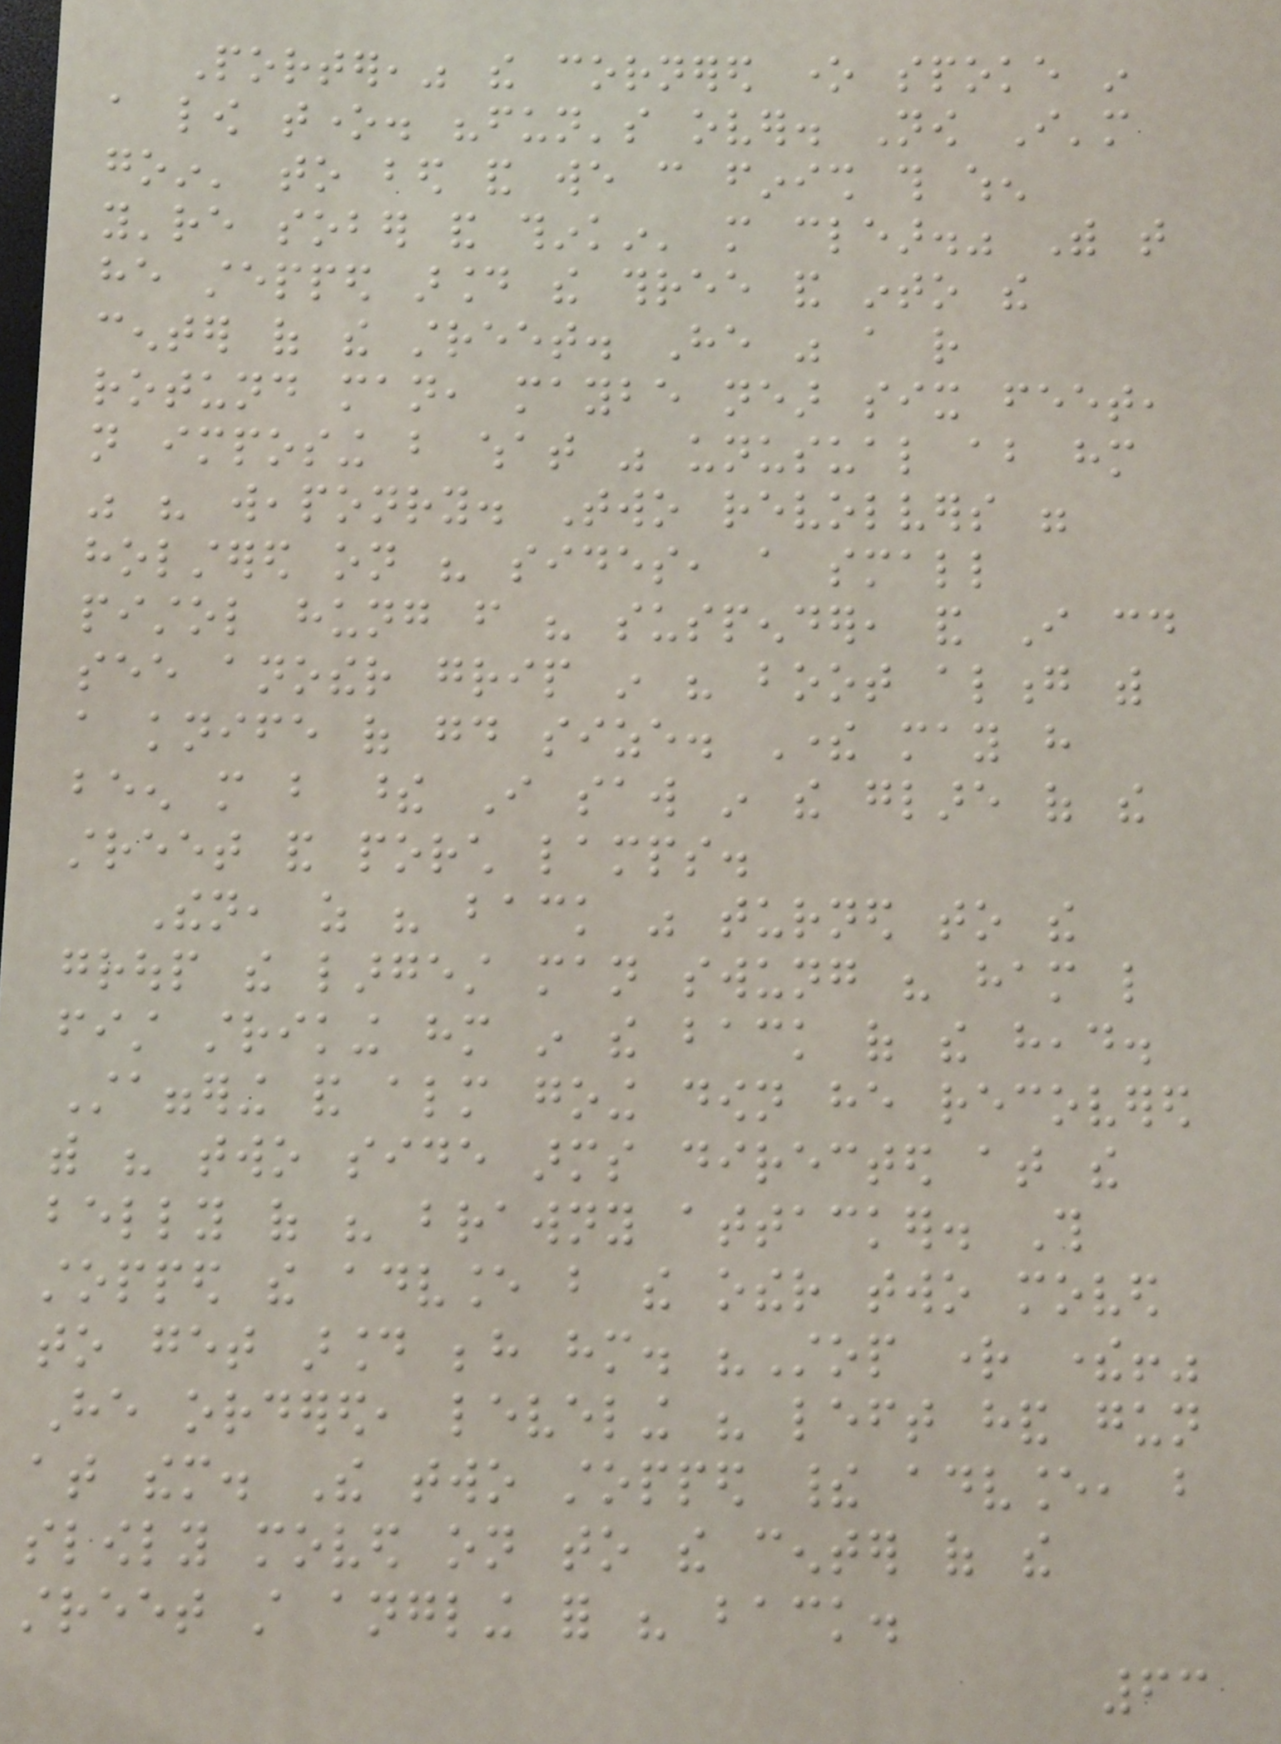Porter," the cornered one spoke in
a low tone. "fun's over. Now I'm
goin' to bed and we can finish this when
you're sober and thinkin' more clear." With that
he stepped around the three and into the
center of the street. He was a rather
rotund man, maybe near six feet,
not imposing but what was unusual about him
was his weaponry. Two revolvers were
holstered on his sides, a small
pistol hung from his suspender, and I could
see another grip in his boot along with
a knife of good size. There may have
been more but these I saw in the glare of the
street and porch lamps.
Then, as his back was turned to the
group the largest man swung his ham like
fist striking him in the back of the head.
Staggering and almost going down he recovered
with his two side arms directed at the
belly of his brawny attacker. This
stopped the advance but the other two moved
to get around behind him. "Stop right there!"
He ordered, leveling his left hand gun
at them. The two stopped their advance, but
slowly moved on to the center of the
street still angling for his back.
63
